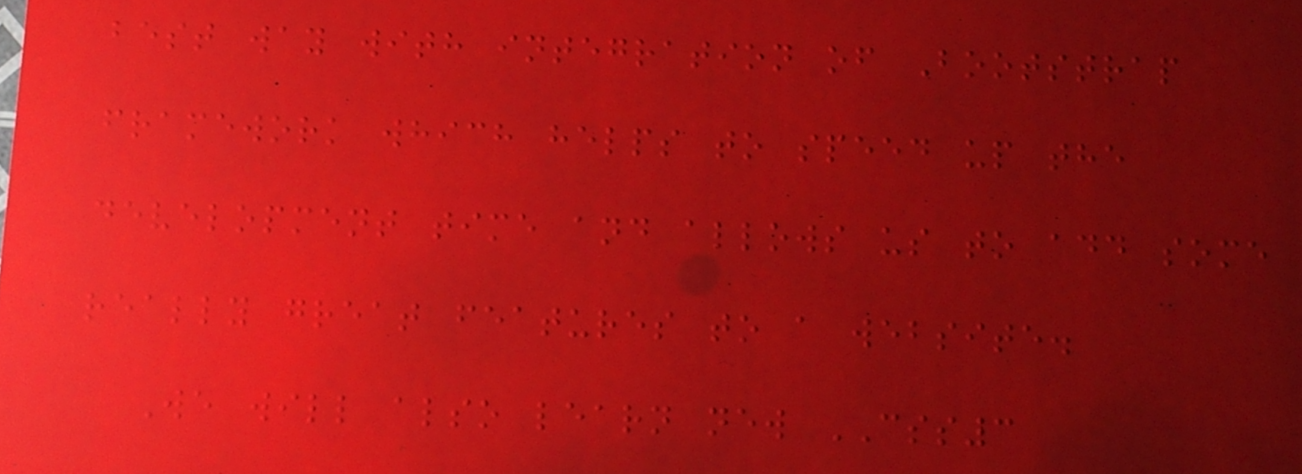best way with integration of Bootstrap
framework which helps to speed up the
development time and allows us to add some
really great features to a website.
We will also learn new CSS3
